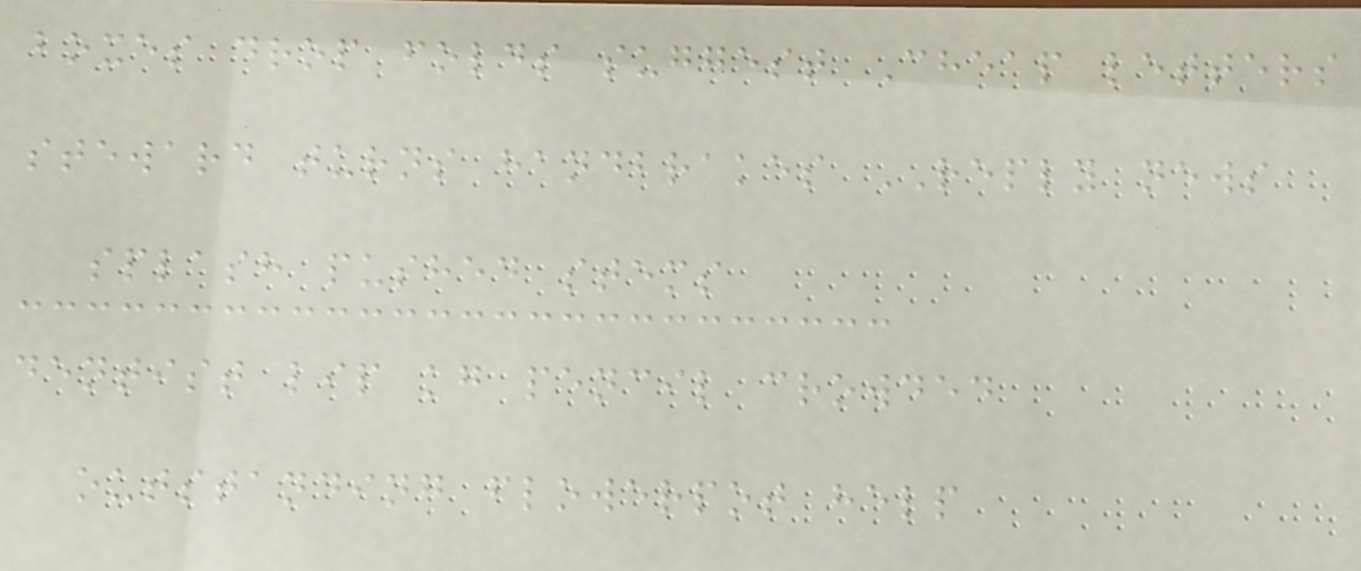boxes drop folds suggest Cheap letters
steward turns handbrakes REPLY news
splash pushed stems
dentist lip kg pencil crowded
outstanding flowerpot help
